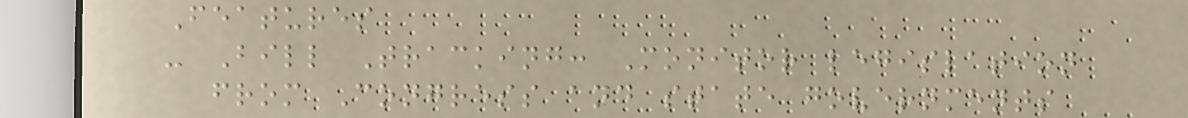Features
- Bill Tracking: Monitor legislation
from Congress and state governments
